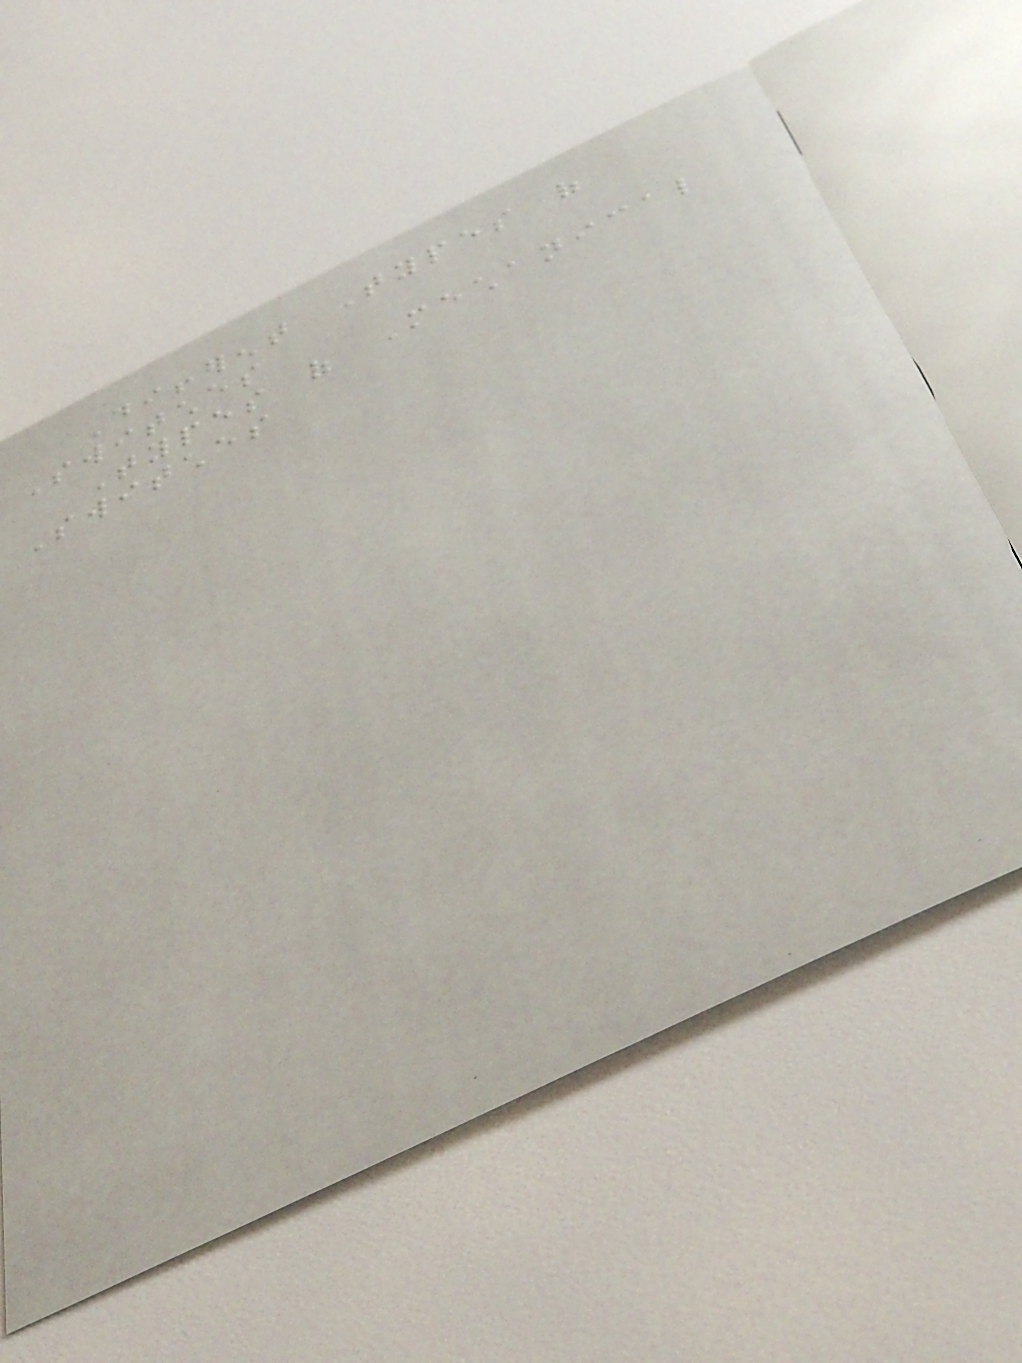Different Types of
Switches
Types of Mechanical
Switches
